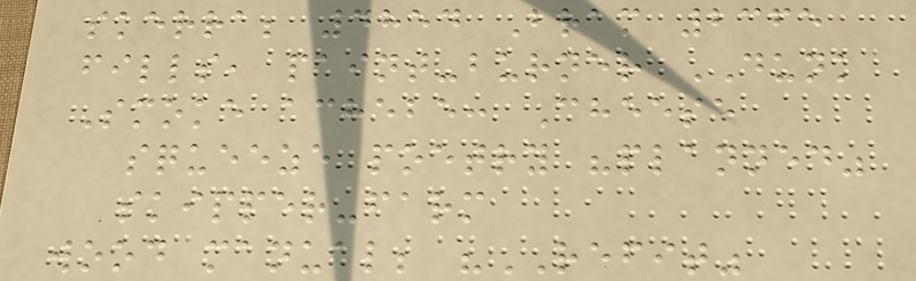skerra; 4854 Bram 2365
fills, paint-burner DUNK
Smoke achebe: Cheese
squeeze poetry "planned"
skipper-farm
wood manual; "REFIT"
